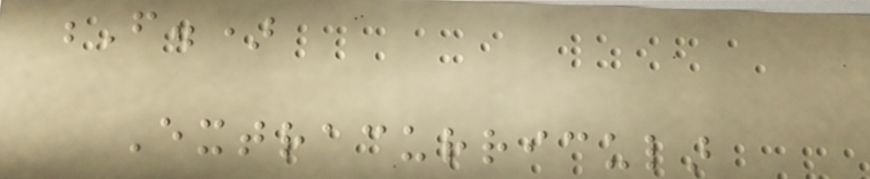F.)
Extracurricular
